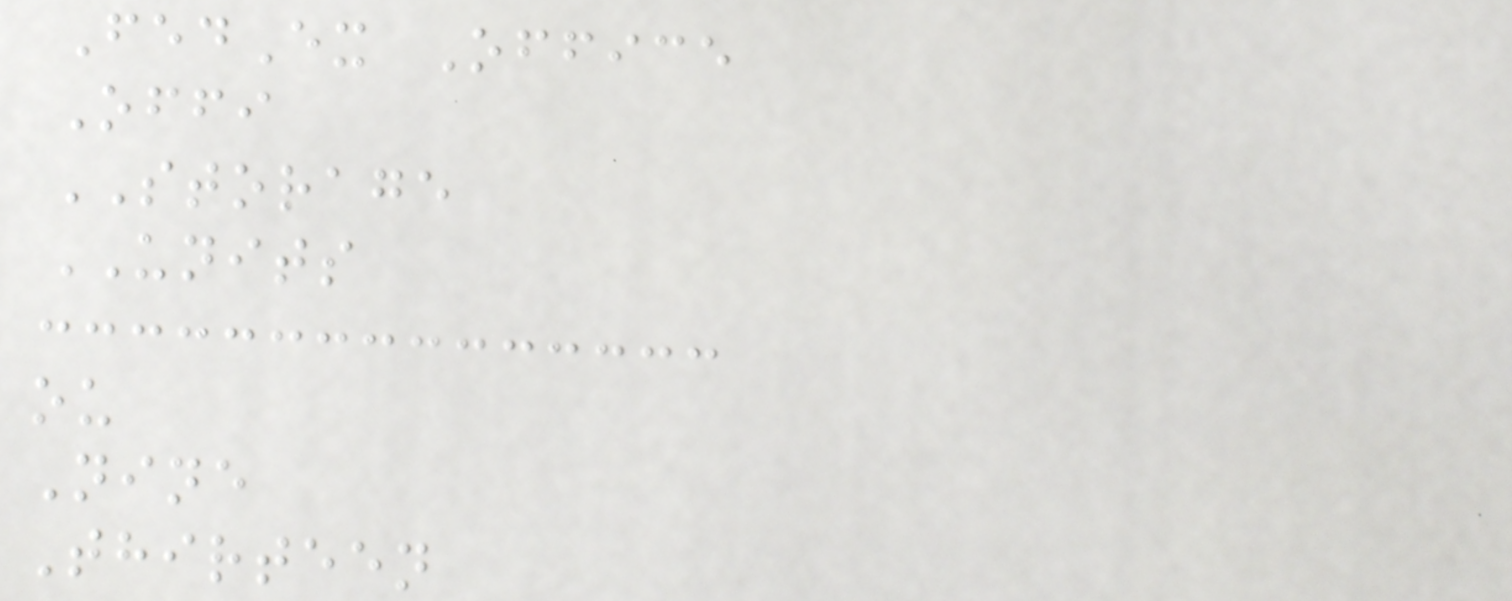FedEx Office
Offi
STORAGE
UNITS
ou
Nine
Thirteen
